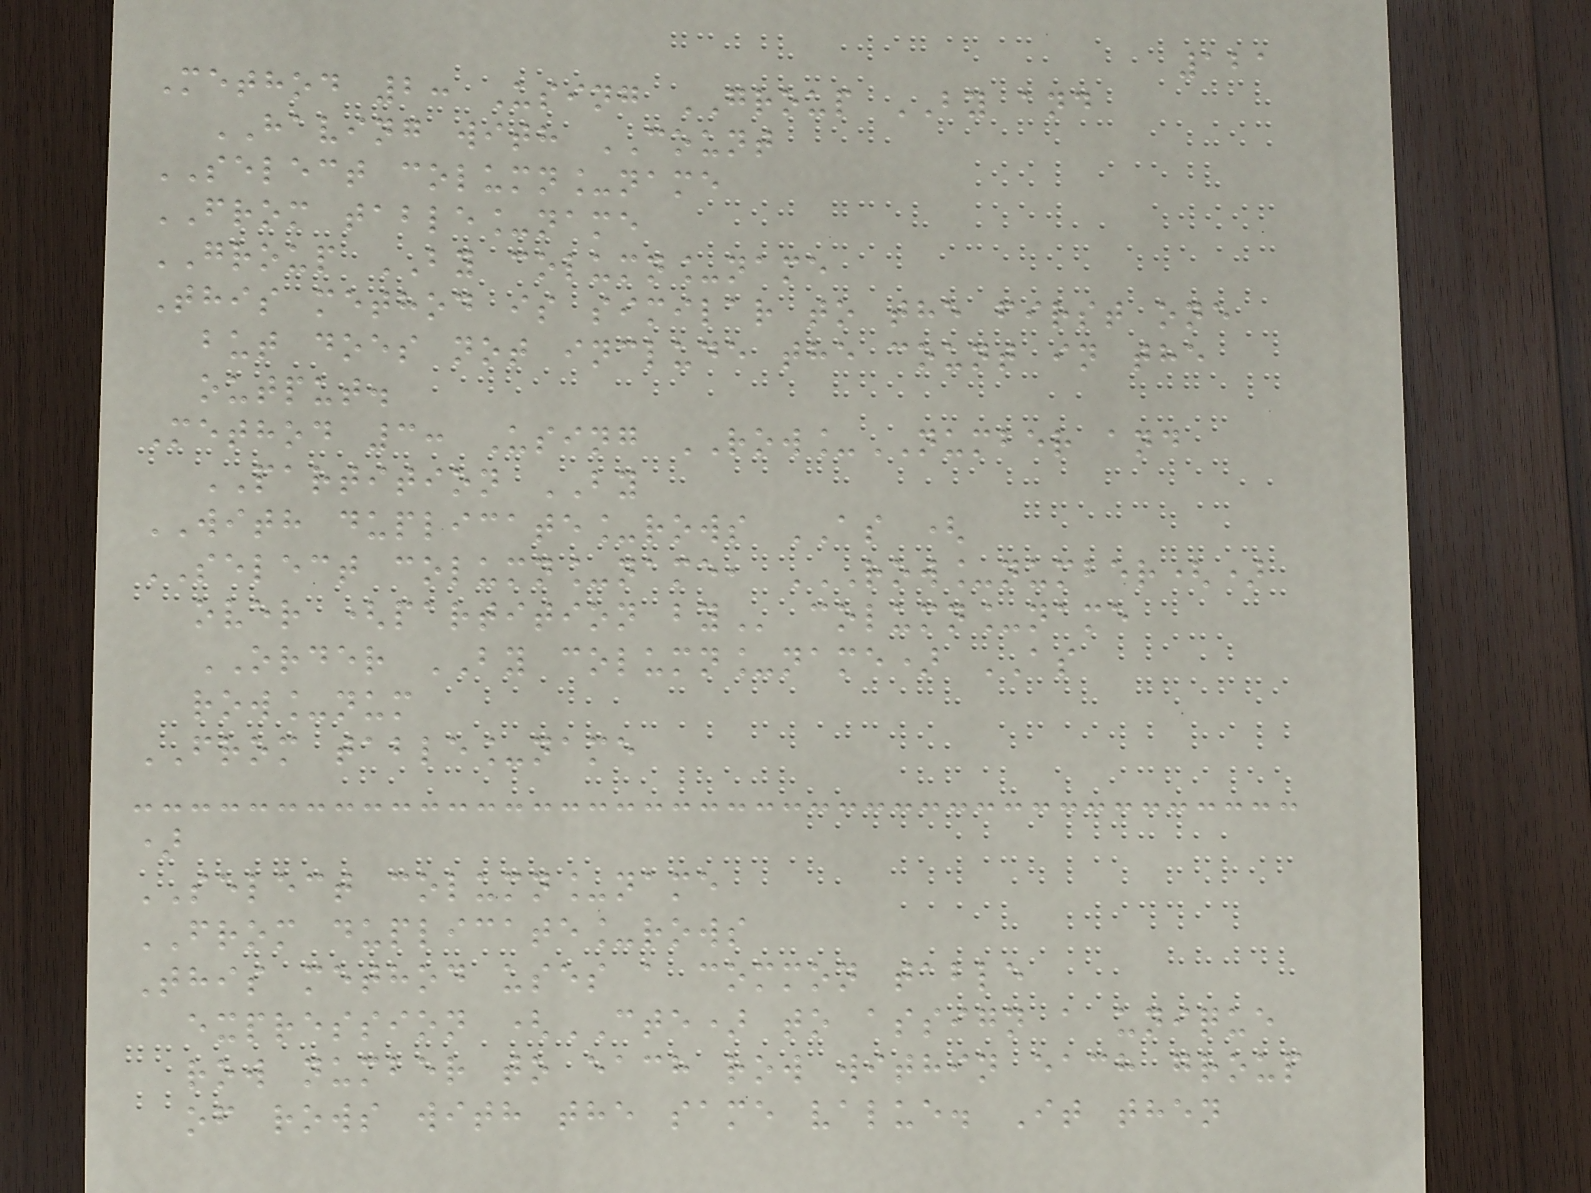121
Method 2: Using GROUP BY and
HAVING with COUNT
SELECT column_name
FROM table_name
GROUP BY column_name
This method is similar to the first one
but does not include the count in the
output.
Method 3: Using ROW_NUMBER and
PARTITION BY
WITH duplicate_rows AS (
SELECT column_name, ROW_NUMBER()
OVER (PARTITION BY column_name
ORDER BY column_name) AS
row_num
FROM table_name
)
SELECT column_name
FROM duplicate_rows
This method uses a common table
expression (CTE) to assign a unique
row number to each row within each group
of rows with the same value. It then
